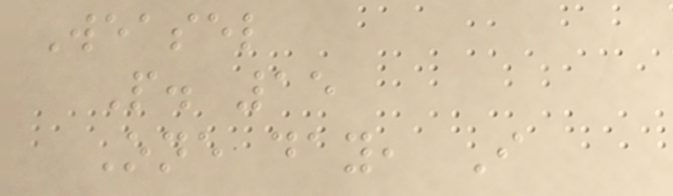Weasel
P. 15
One day, I
